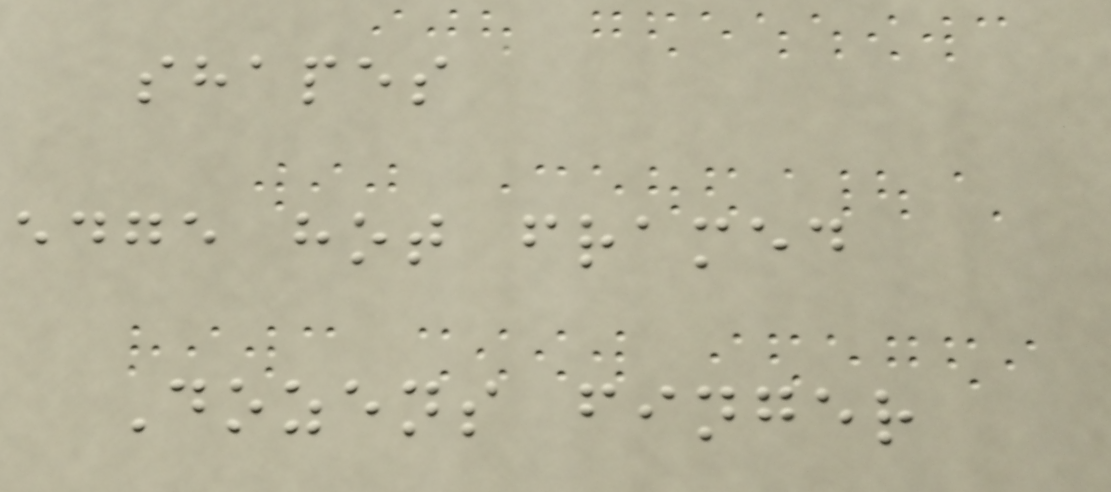shapes
edge hot framed
Dozens finger
